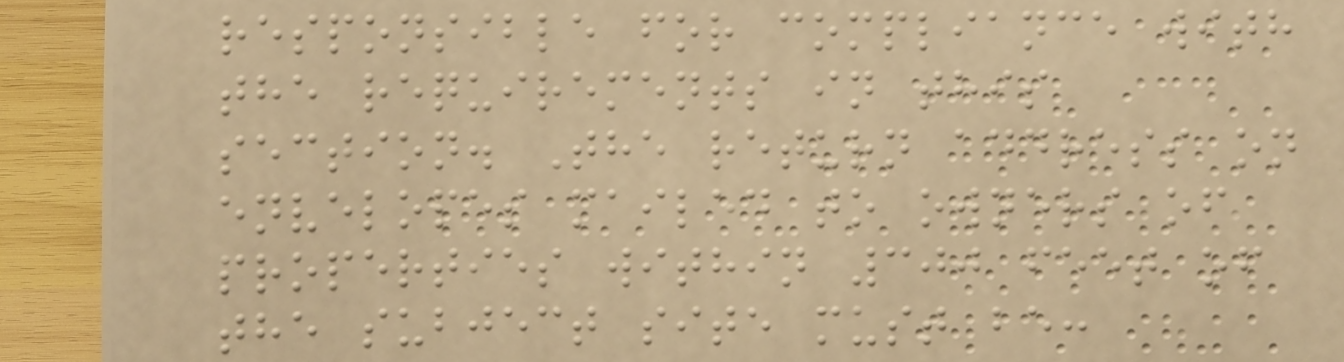responsible for compliance with
the requirements in this
section. The return address on
envelopes mailed to owners of
properties within 300 feet of
the subject site must be:
